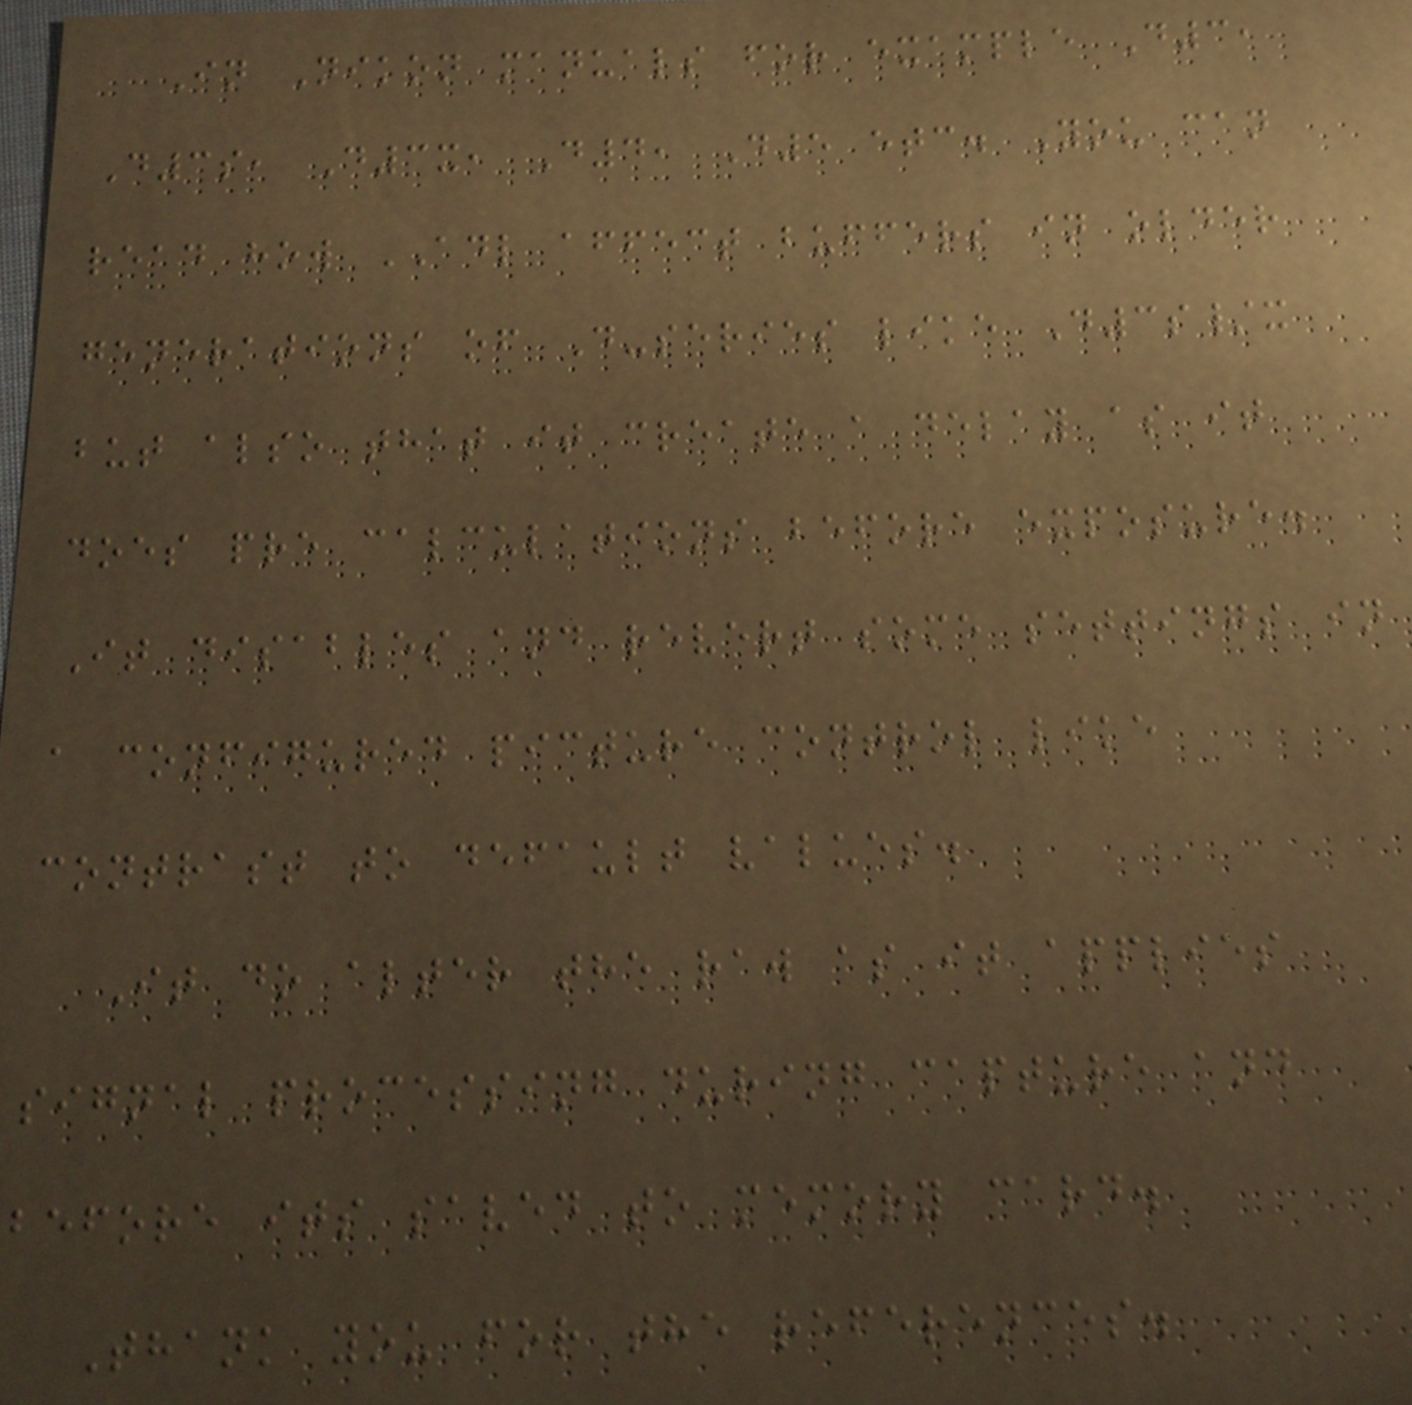In Nikon manuals for example D3,
D3s, D3x, D4, D5 etc. You can
read how ADL affect buffers in older
generations of D-series like D3s/x
but also that it create a delay as it
does pre calculations before exposure.
It disables and revert some settings in
a configured picture control like
contrast to default values.
It do alter the raw as it applies
signal processing during capture and
before its saved to memory card.
Thank you for the references.
